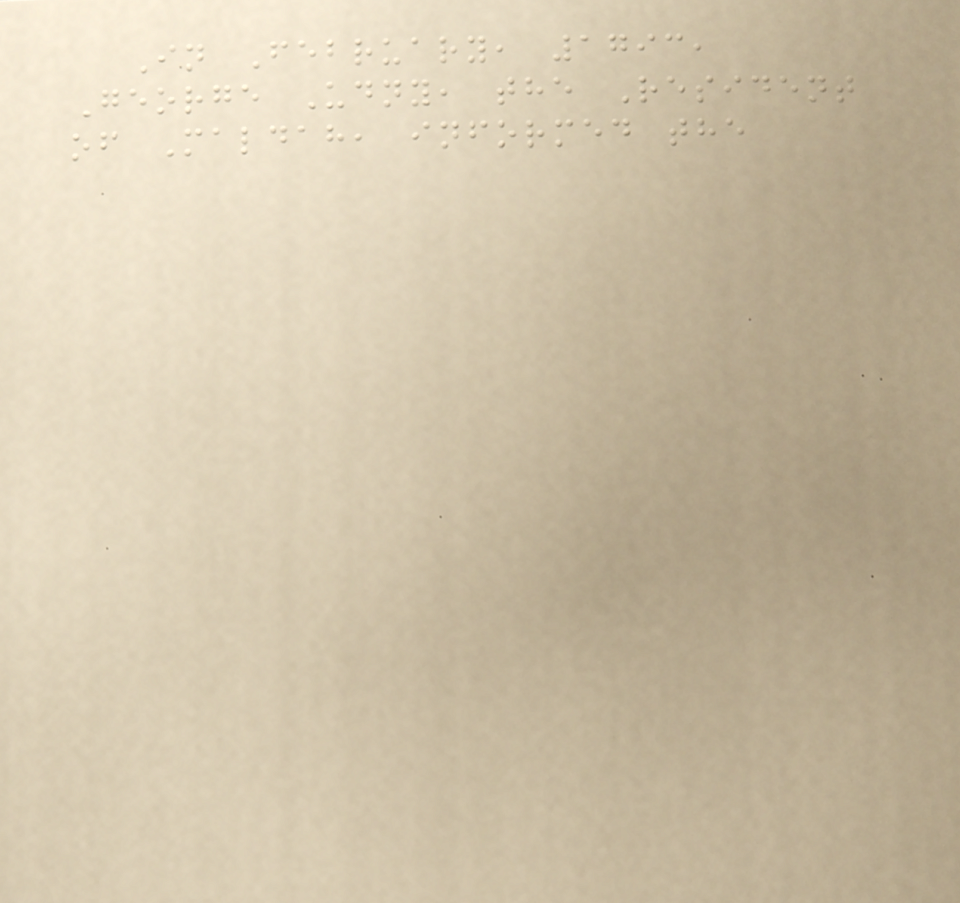In February, 1793,
George Udny, the Resident
of Maldah, informed the
